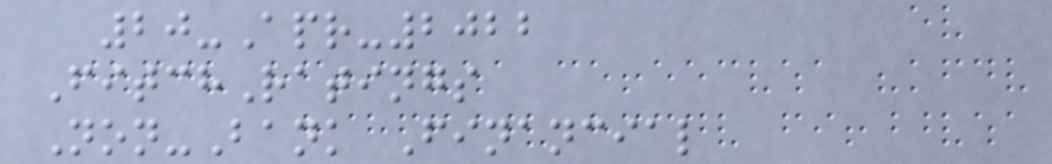20-Apr-2022
FitchRatings
Non-Bank Financial
